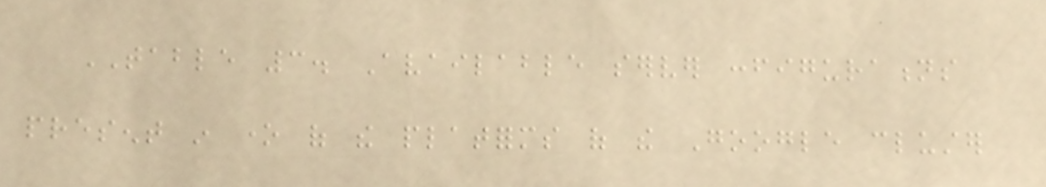TABLE 3. Available server configurations
present in one of the platforms of the Google cluster
